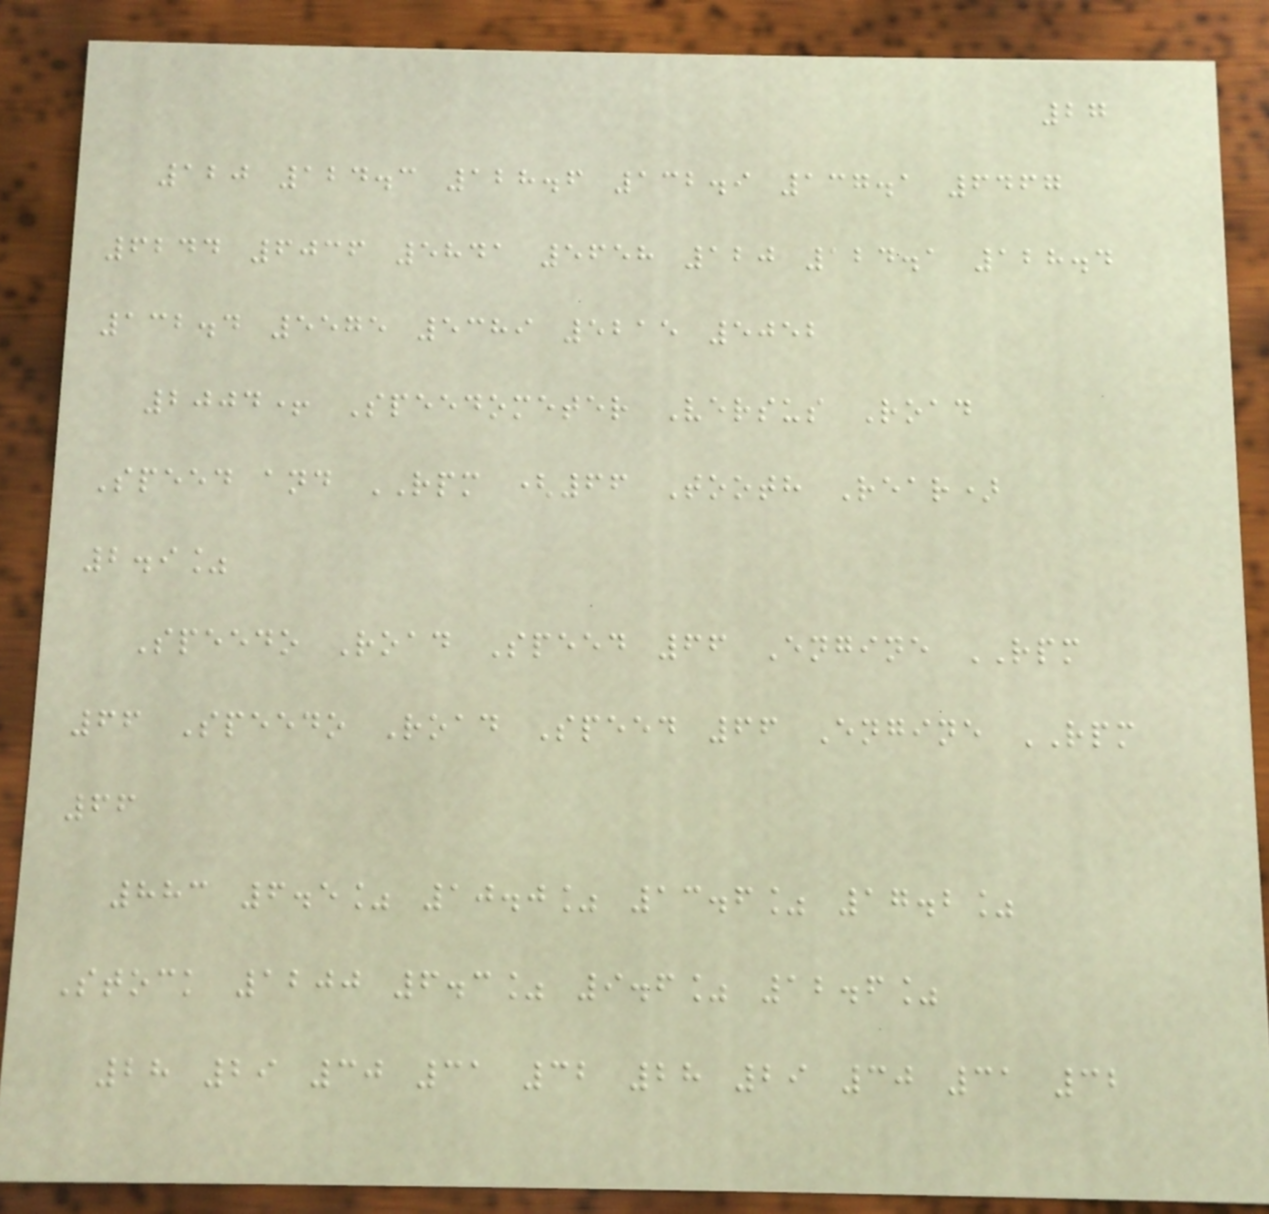27
120 124.3 128.6 132.9 137.1 6467
6244 6036 5841 5658 120 124.1 128.4
132.4 5575 5389 5215 5052
2004+ Speedometer Versus Road
Speed and RPM (66 Tooth Rear)
2.9%
Speedo Road Speed 66 Engine RPM
66 Speedo Road Speed 66 Engine RPM
66
883 6.5% 10.0% 13.6% 17.2%
Stock 1200 6.3% 9.6% 12.6%
28 29 30 31 32 28 29 30 31 32
